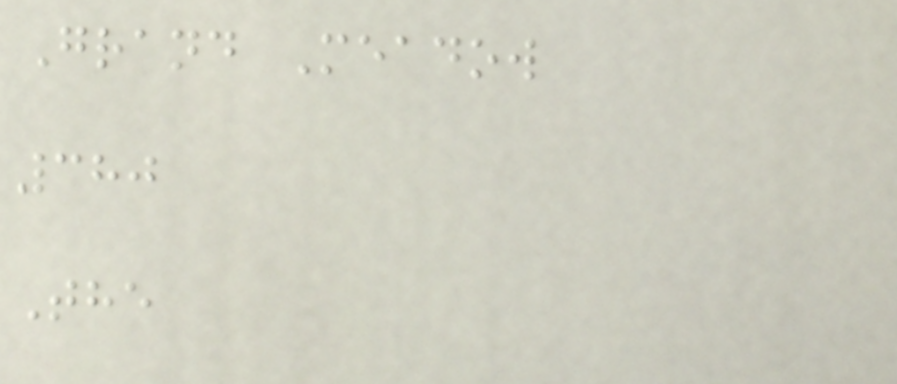Grand Meadow
380
The
